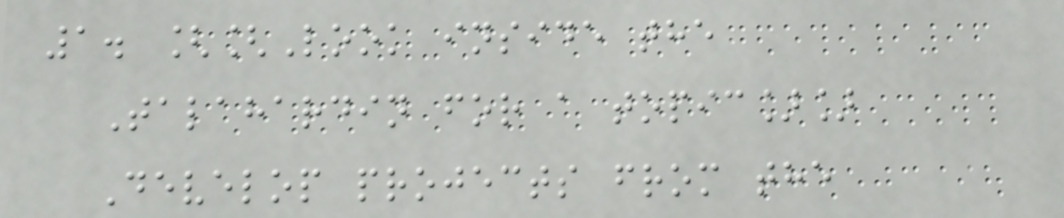1. [[Look inside the
Talahardin for a topic]]
Develop projects from the
